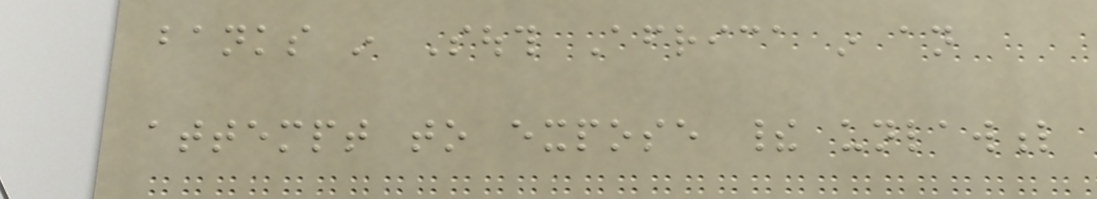banks in South Africa in an
attempt to expose their unlawful
